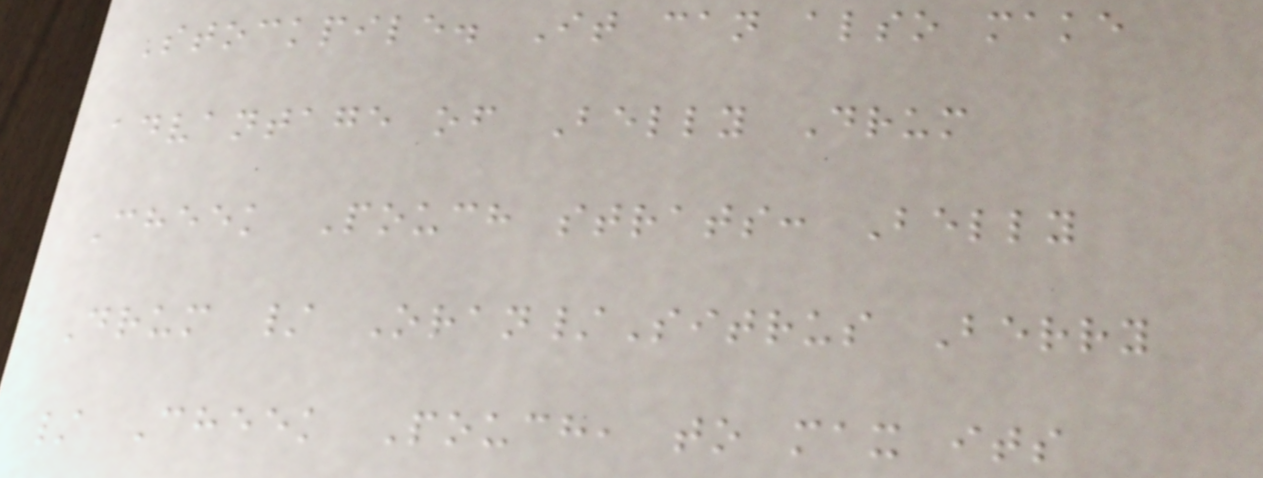Stockpile. It can also make
advantage of Belly Drum
Cheek Pouch strats: Belly
Drum / Oran/Sitrus Berry
/ Cheek Pouch, to max its
